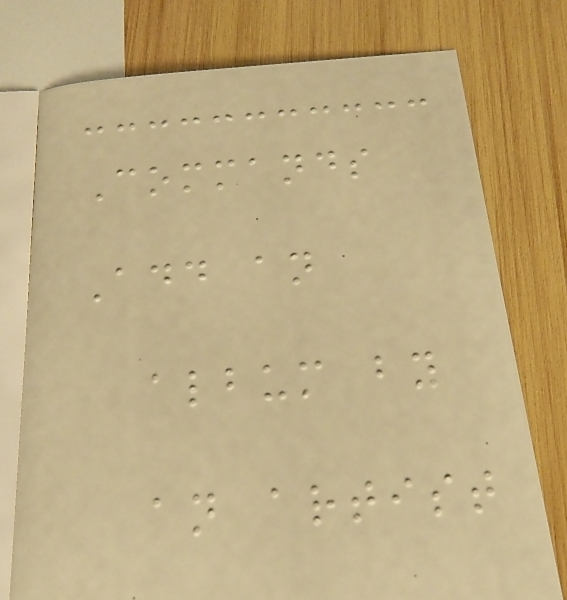Commands
Add an
album by
an artist
